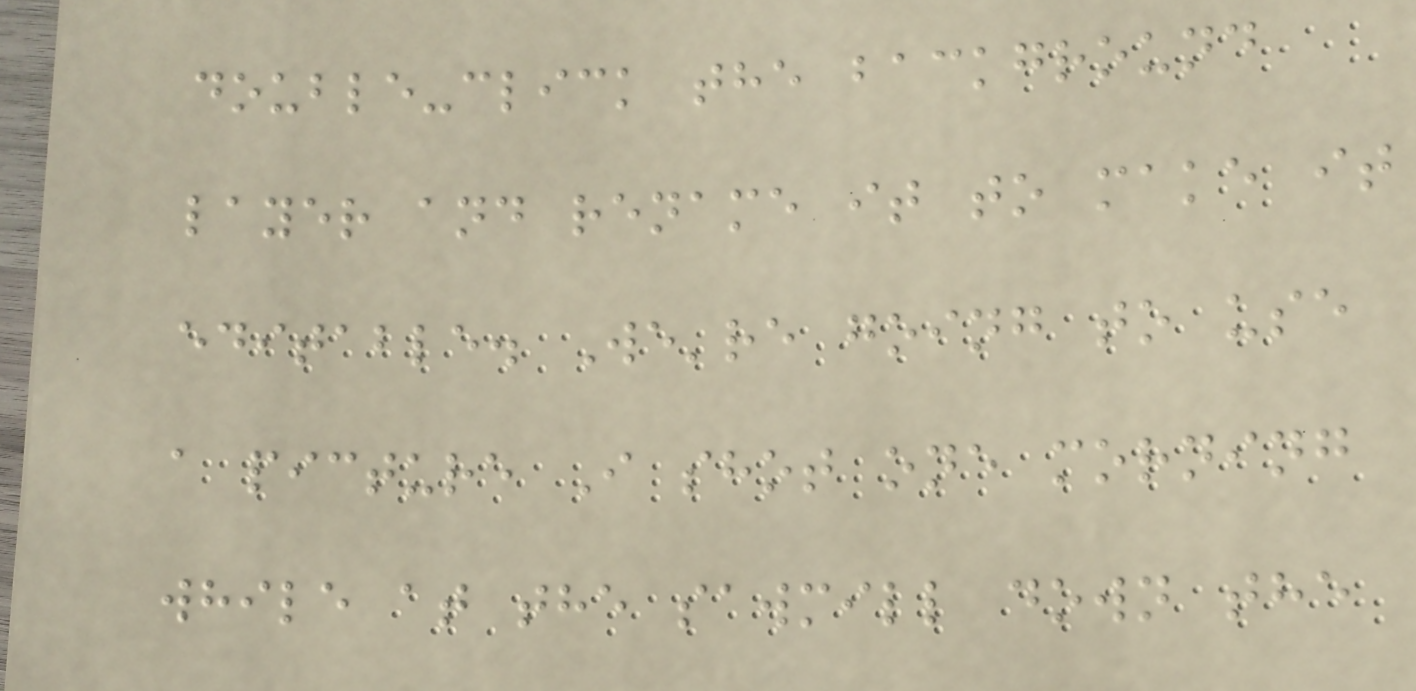double-click the background
layer and rename it to make it
editable. We're going to use
a picture I shot one morning
while at the sawmill down the
